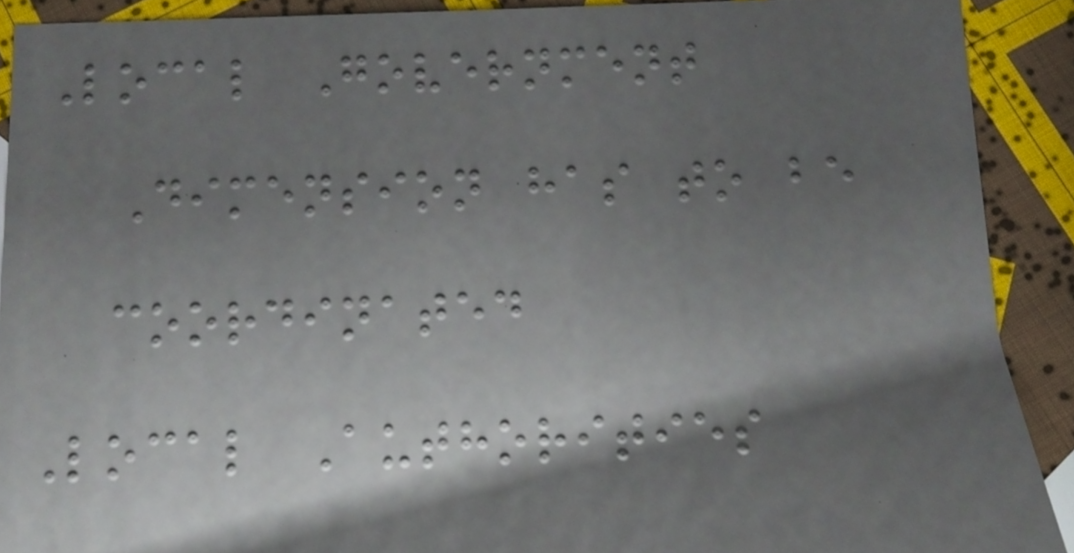Local Government
Dimension has to be
coordinated
Local Authorities
